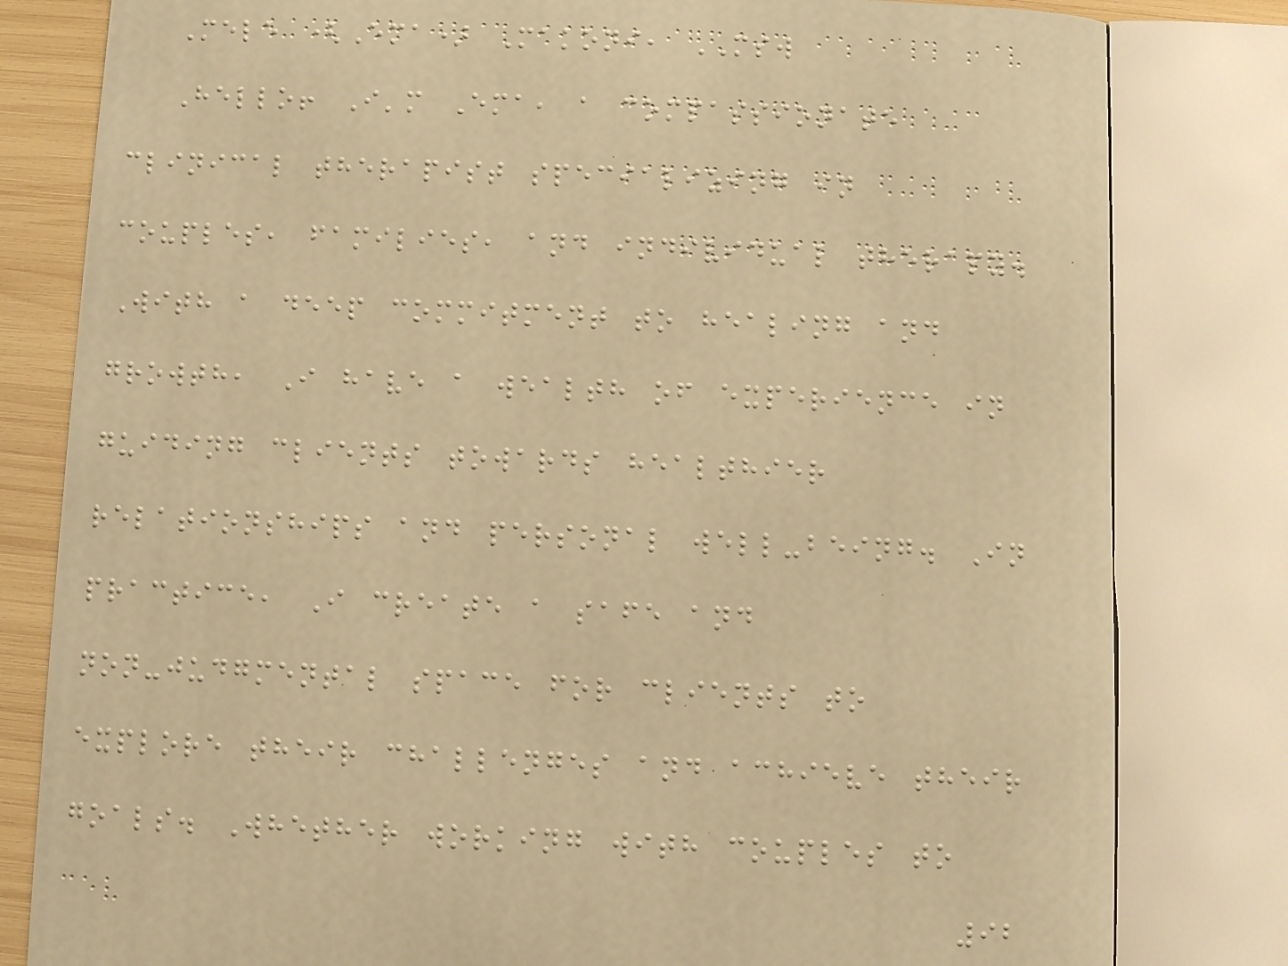Mele (Ema) Makoni, MSW
Hello! I'm Ema, a compassionate
clinical therapist specializing in
couples, families, and individual therapy.
With a deep commitment to healing and
growth, I have a wealth of experience in
guiding clients towards healthier
relationships and personal well-being. In
practice, I create a safe and
non-judgmental space for clients to
explore their challenges and achieve their
goals. Whether working with couples to
92
